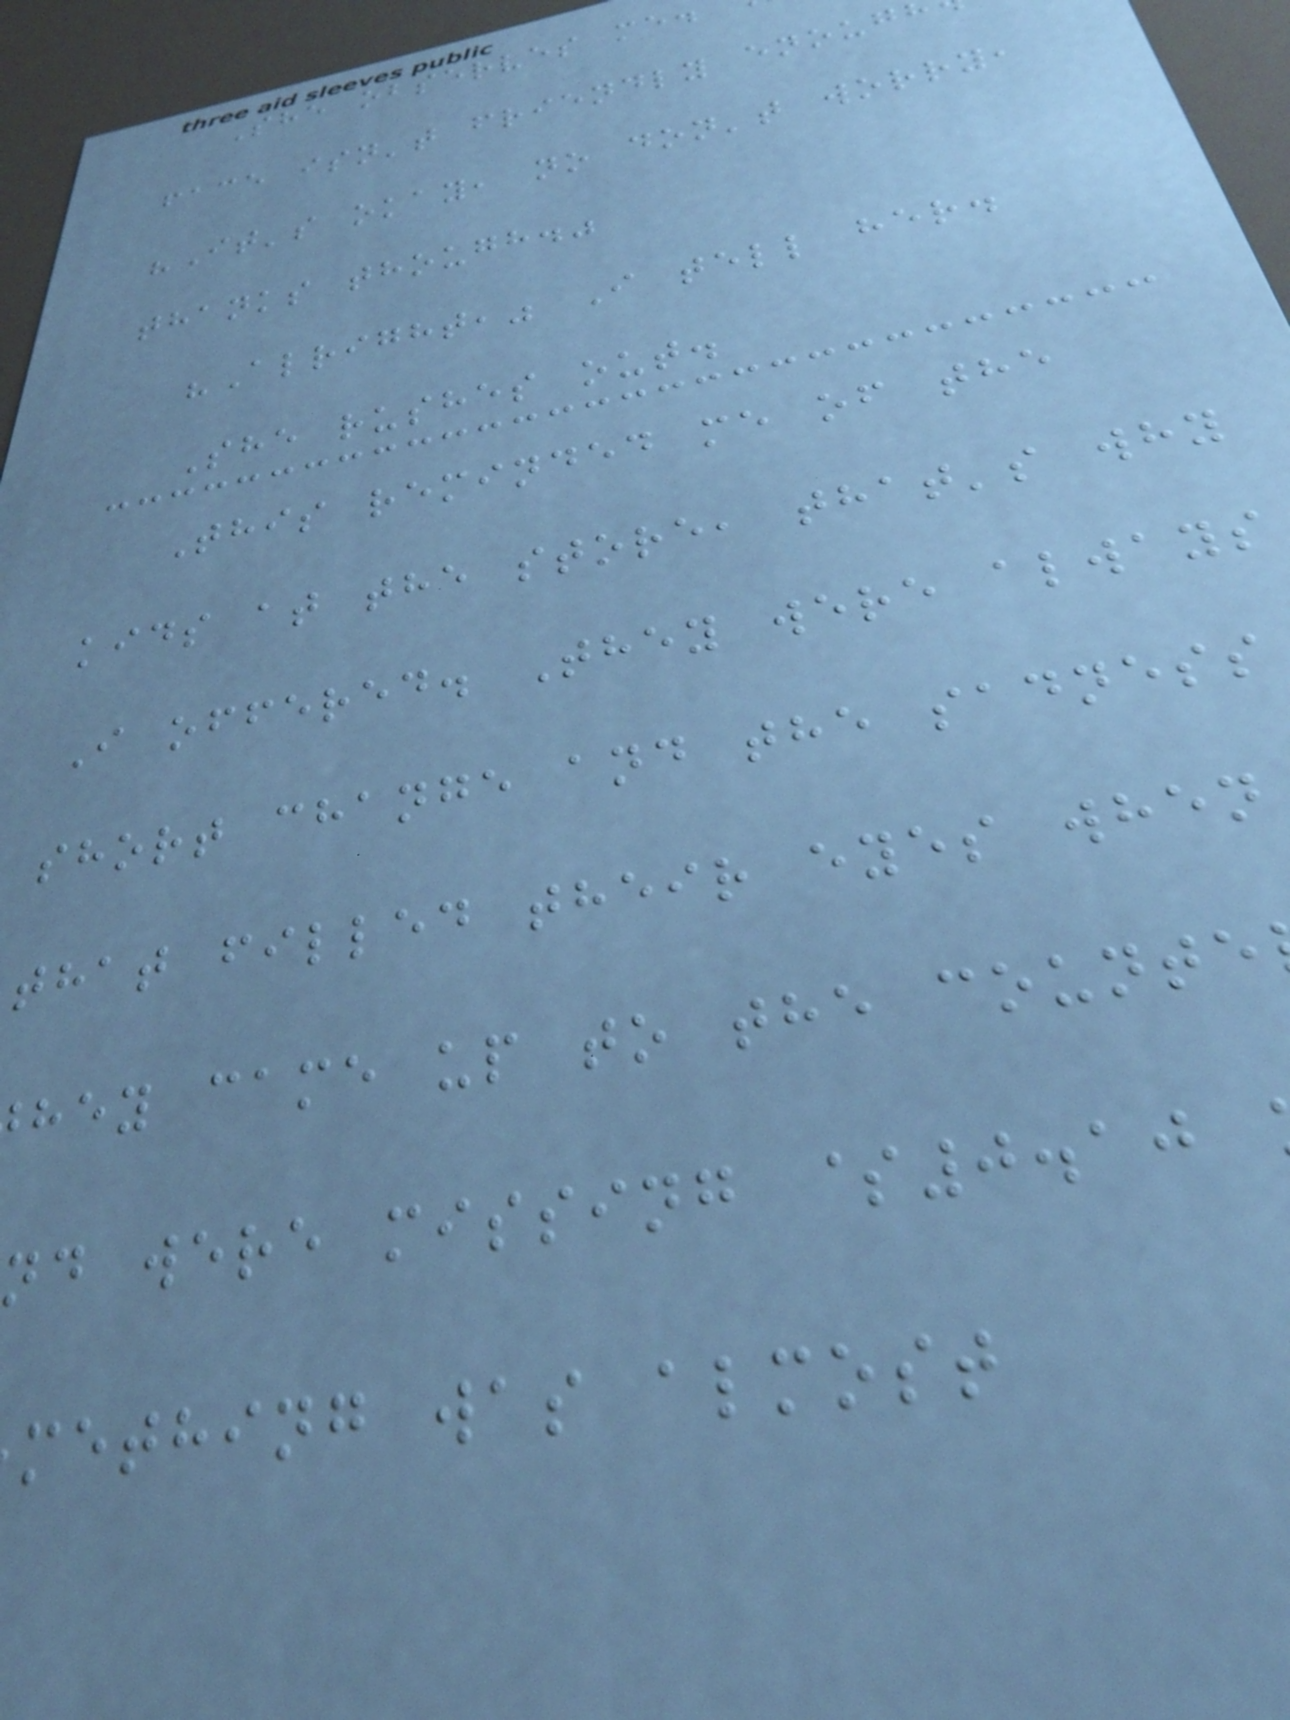She observes me.
face isn't friendly enoug
"It's okay, no don't worry,
thanks though."
"Alright," I tell her.
She rushes out.
This reminded me of the
kids at the store, that's why
I offered. They were always
short change and the sadness
that filled their eyes when
hey came up to the counte
nd were missing $0.10
mething was almost
